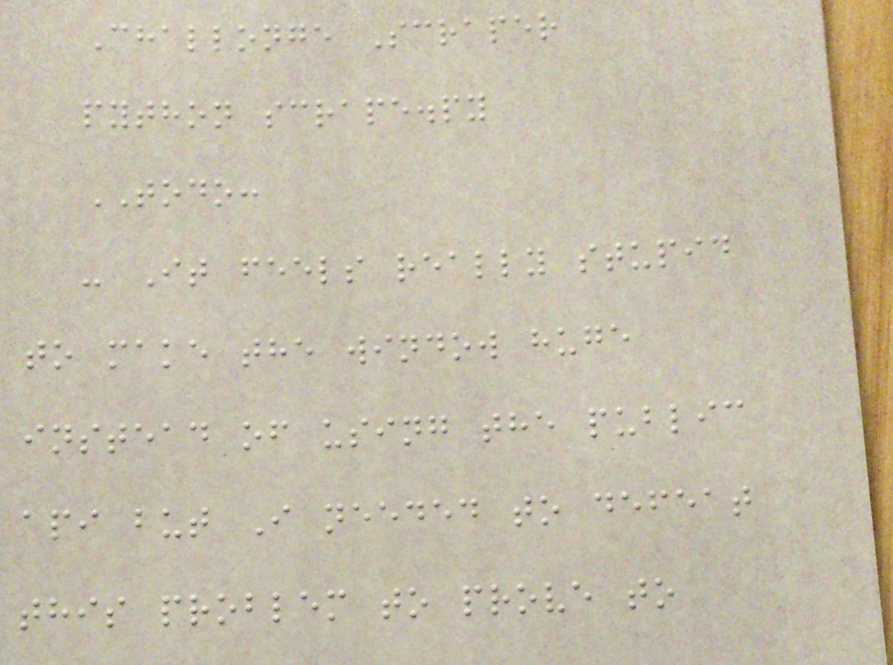Challonge Scraper
python scrape.py
TODO:
- It feels really stupid
to make the window huge
instead of using the public
api but I needed to defeat
this problem to prove to
